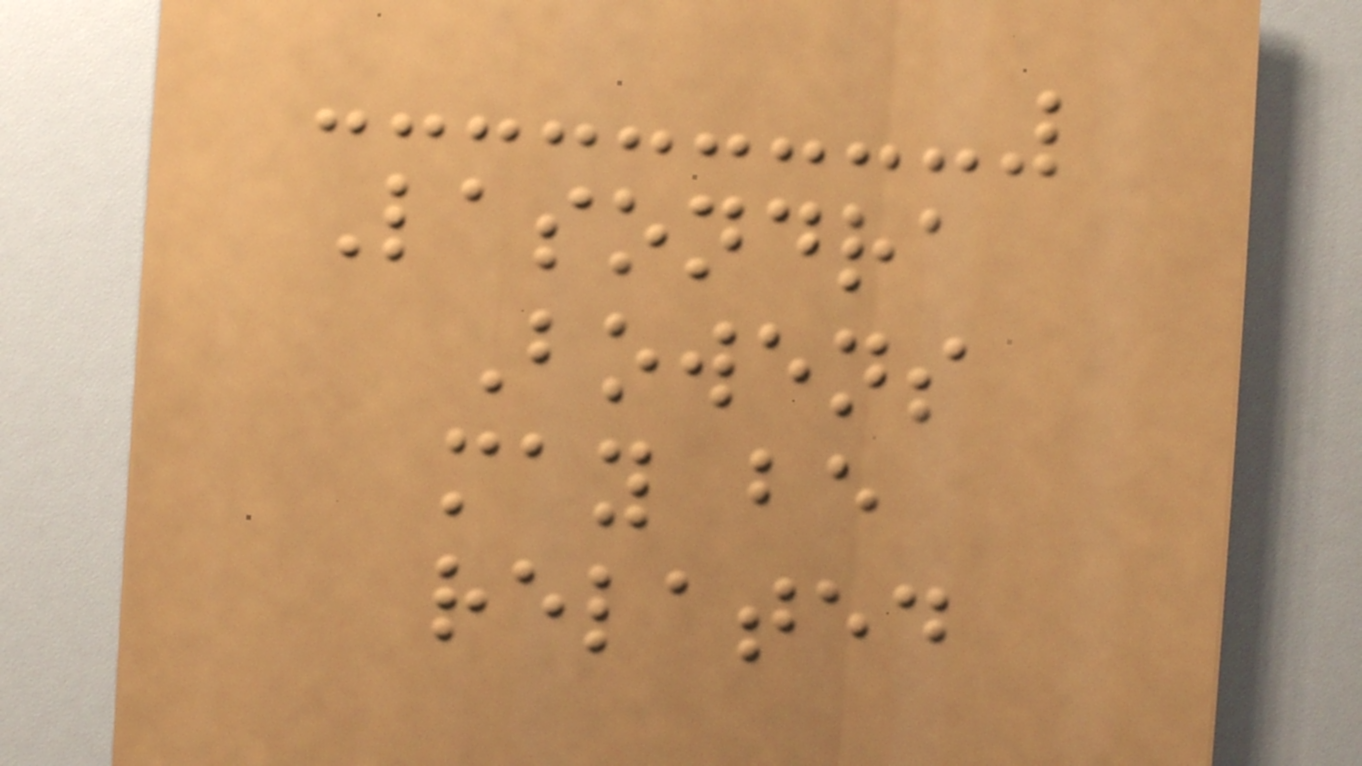Lasondra
Bowens
may be
related
